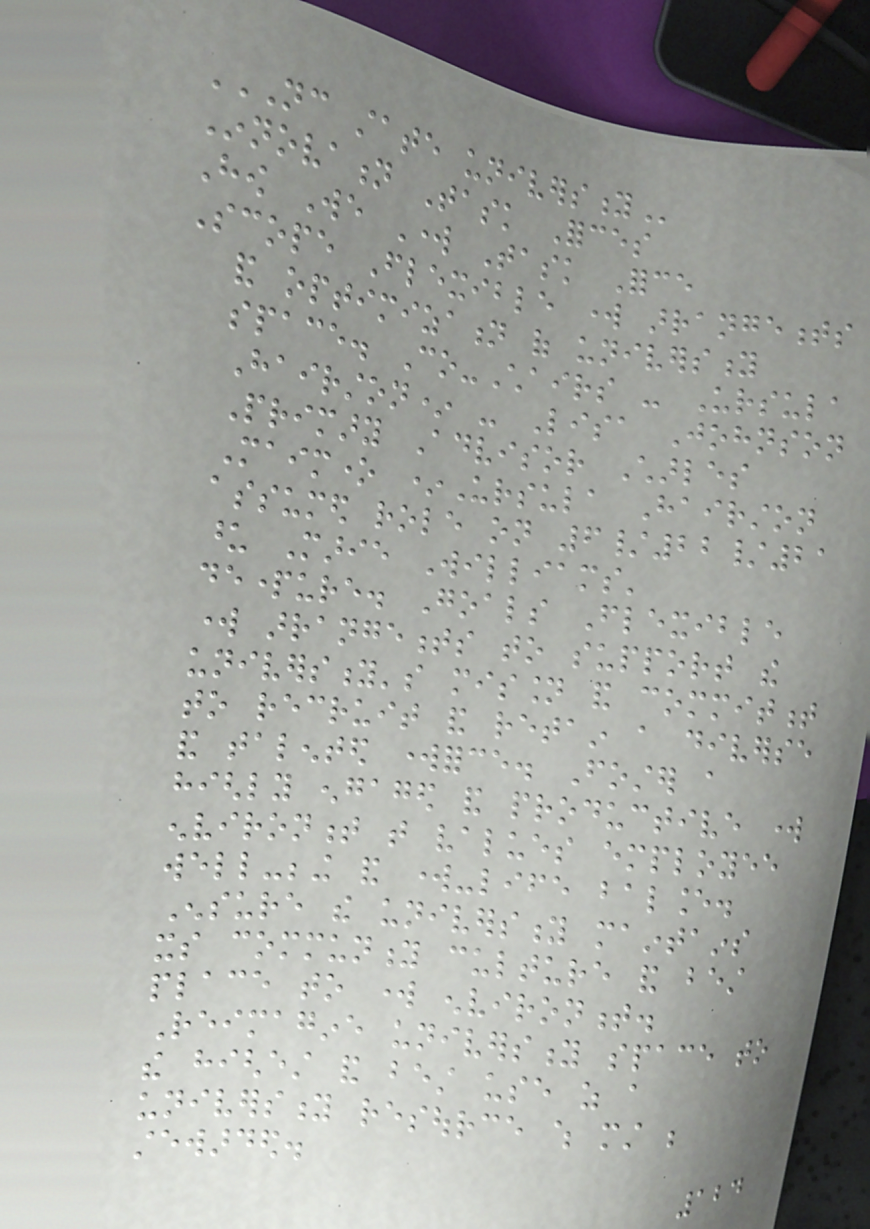NC STATE UNIVERSITY
Innovation Task Forces
How We Work Task Force
Scope Flexible work arrangements
and optimization of university
space. Co-Chairs - Ursula
Hairston* - Lisa Johnson
Primary Advisor Charles
Maimone *Ursula Hairston
assumed role on 6/22/21
upon Marie Williams'
departure. Goals Flexible
work arrangements to support the
university's mission and commitment
to recruit and retain a diverse
and talented workforce. Foster a
highly engaged and productive work
environment that values employee
well-being and work-life balance.
Ensure the university maintains
its community culture and best
place to work environment.
Reimagine university space to
the highest and best use as a
university resource which must be
stewarded.
124
